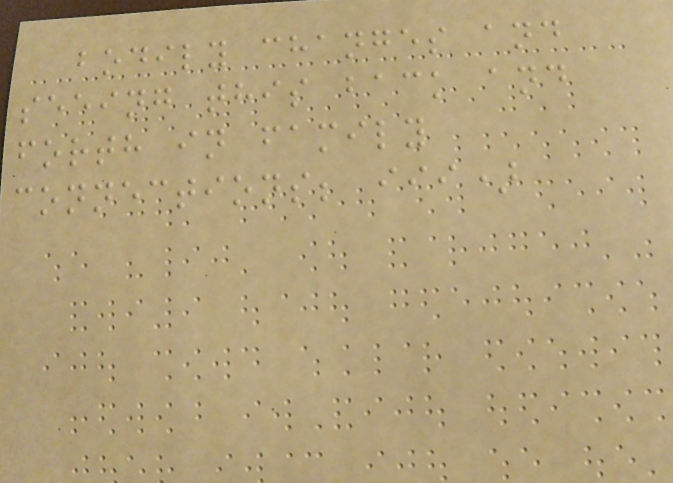bodily changes and
seeing this back and
forth in family
connections; iii)
